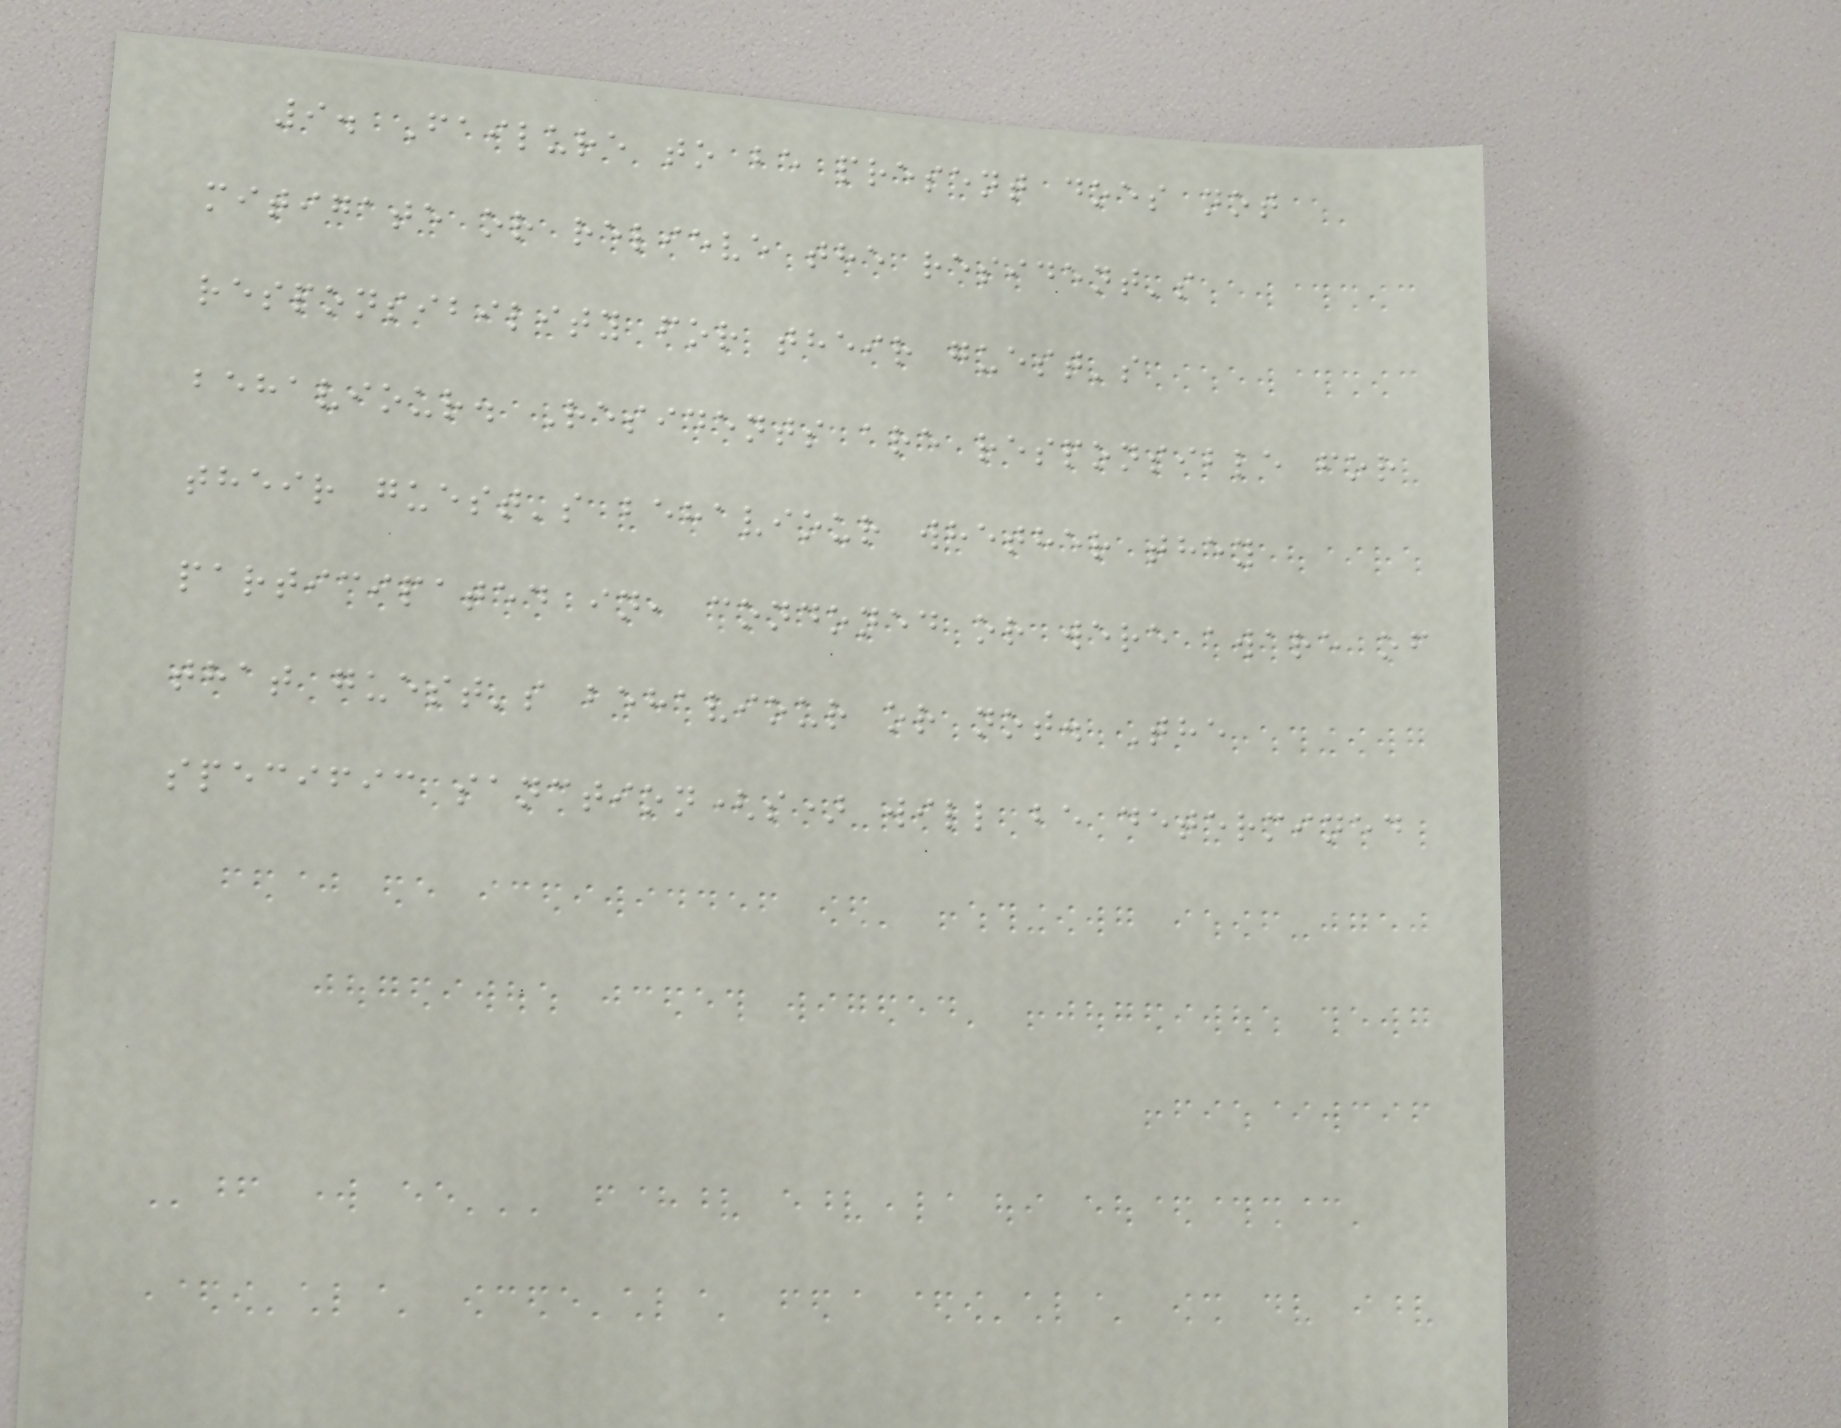9. Failure to be present does not
mitigate or relieve the resident's
responsibility for their guest's
behaviour. Residents are responsible for
their guest's behaviour whether they
participated in, condoned or were aware of
that guest's behaviour or not. The
specific sanction(s) will be determined
